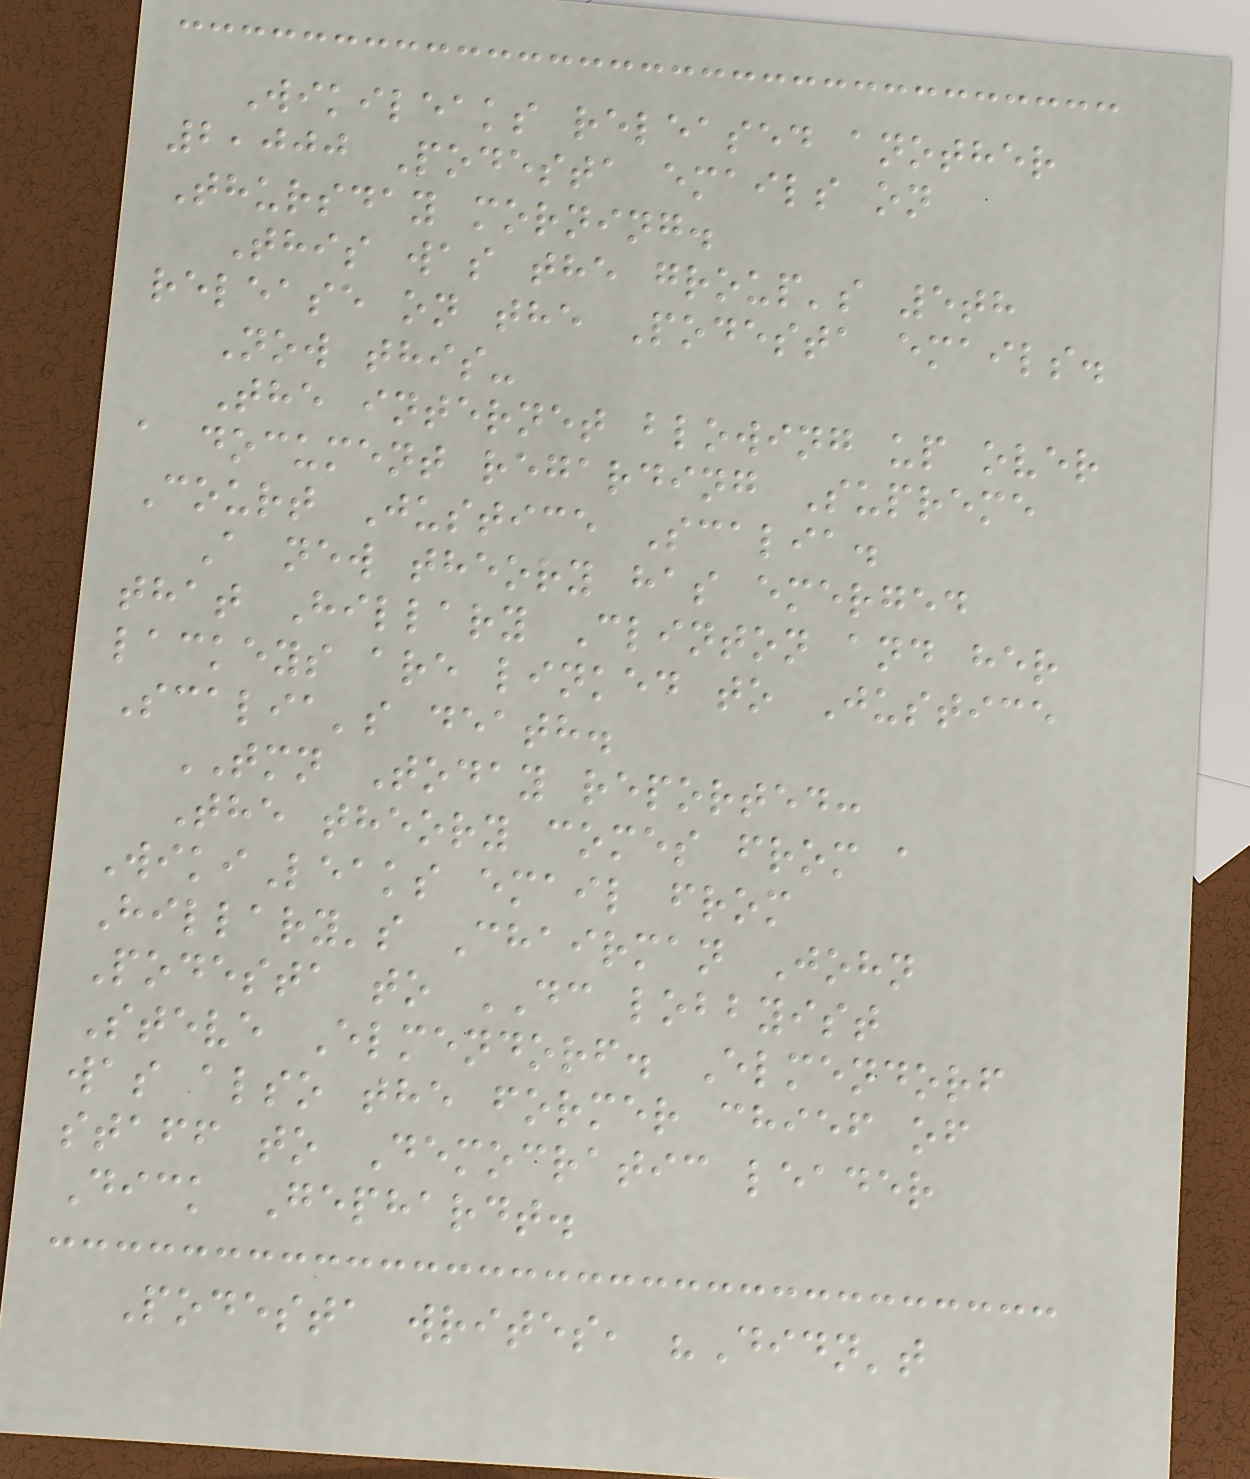Wikileaks released another
2,000 Podesta emails on
Thursday morning.
This was the group's 5th
release on the Podesta emails.
Now this-
The internet blowing up over
a document regarding Supreme
Court Justice Scalia.
A new theory has emerged
that Hillary Clinton and her
lackeys are linked to Justice
Scalia's death.
TMN Today reported:
The theory comes from a
WikiLeaks email from
Hillary's Chairman John
Podesta to DC lobbyist
Steve Elmendorf. Elmendorf
was also the former chief of
staff to Democratic leader
Dick Gephardt.
Podesta writes, "Didn't
